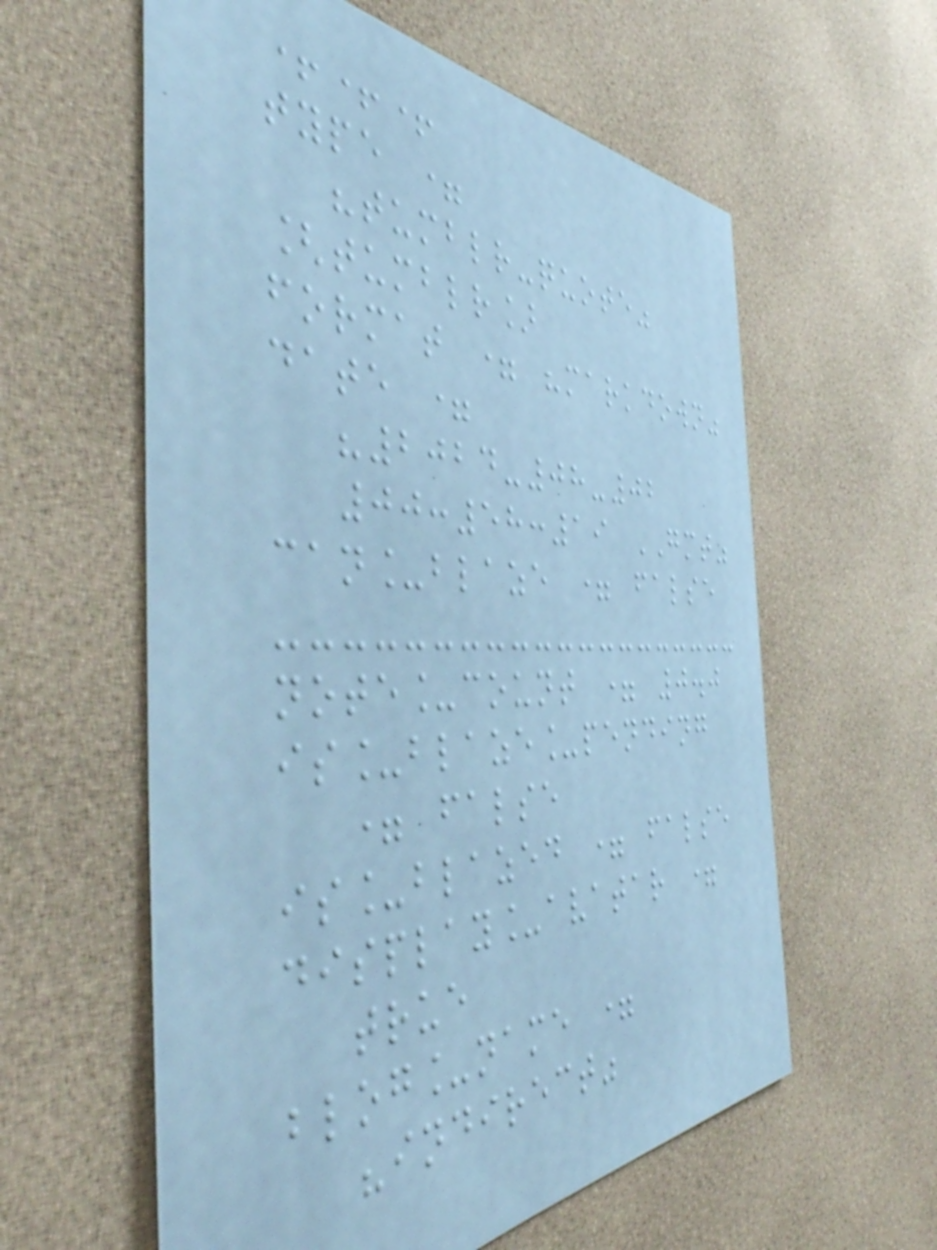+++
type =
"tumblr-quote"
[tumblr]
format = "markdown"
date =
"2024-08-02
00:58:19 GMT"
can_blaze = false
note_count = 0.0
is_blaze_pending
= false
is_blazed = false
display_avatar =
true
blog_name =
"indirect"
